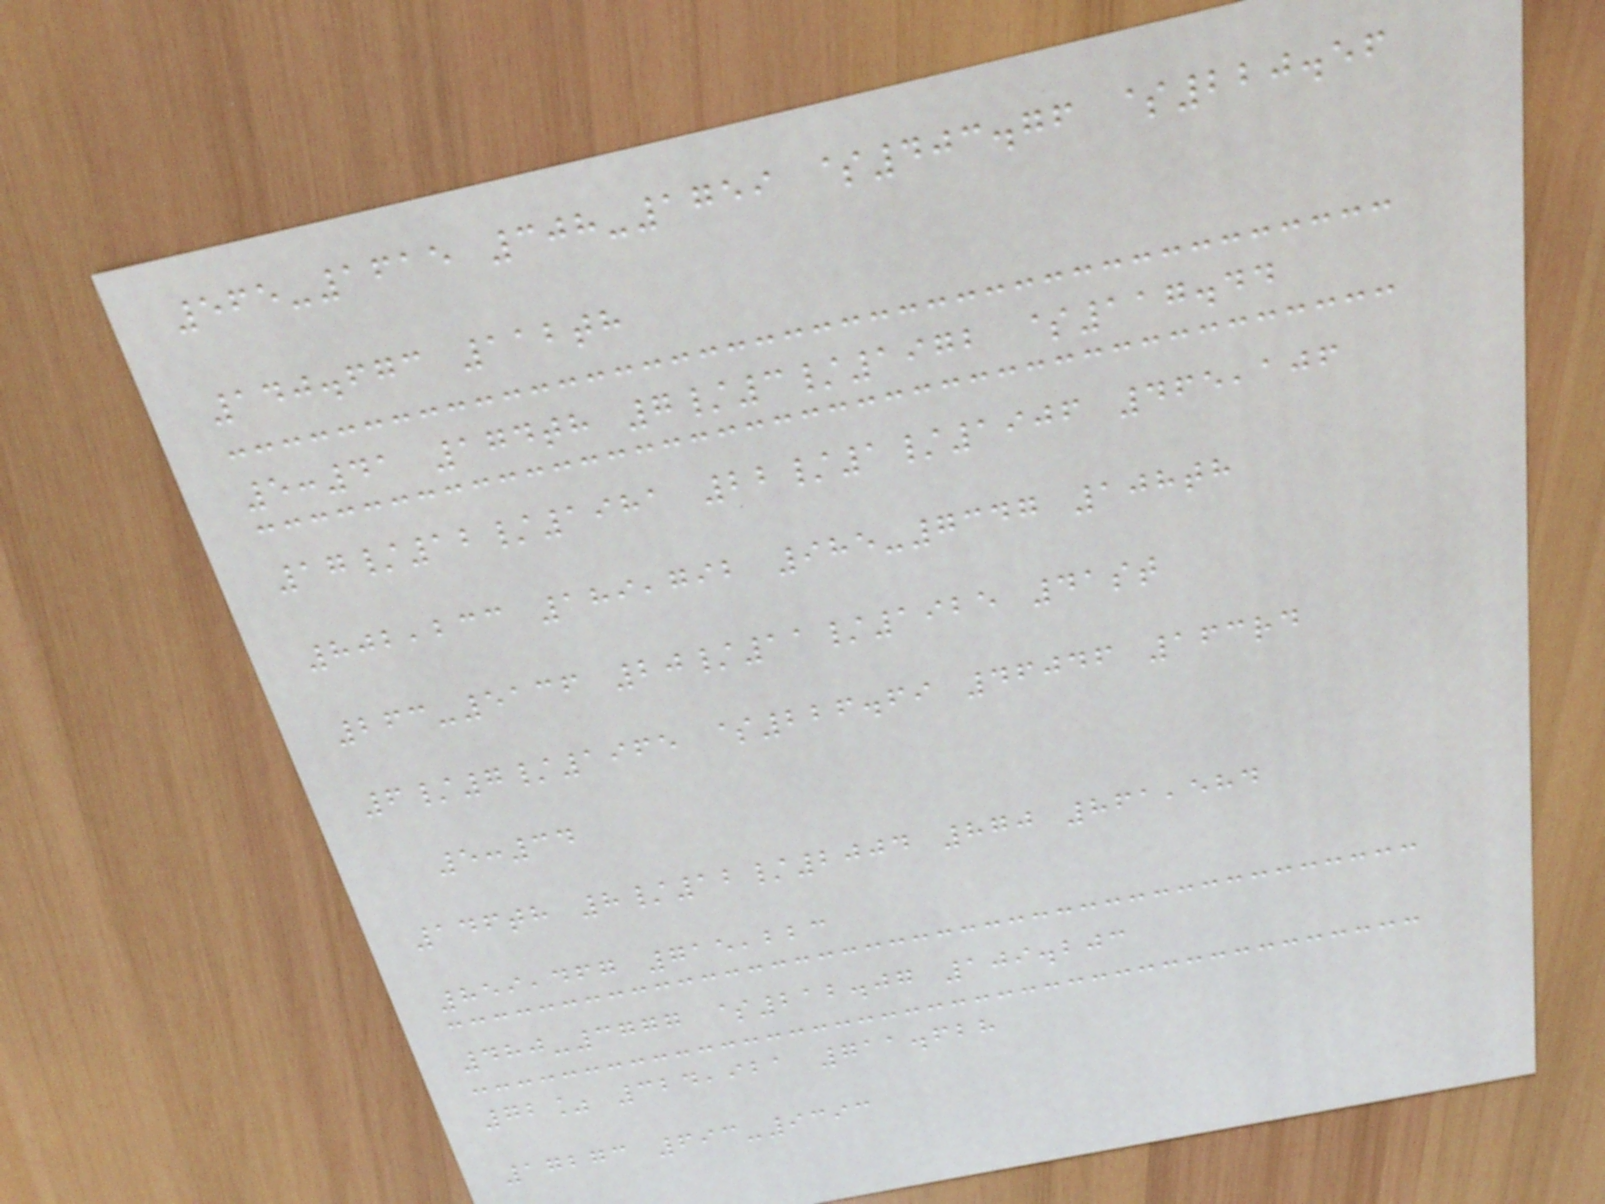565-1615 308-1759 $403.76 $220.56
140.673 112th
5:41 174th 7/3/1972 $117.44
17/12/1981 22/1/1906 465,106
802,233 189,792 985-7347 108th
263-5136 20/11/1925 41st
6/7/1965 $226.69 46046 163rd
5:34
146th 8/12/2004 870 861,584
859,467 715,223
480-3777 $212.07 109.203
72% 324,921 711.628
17273 693-9393
